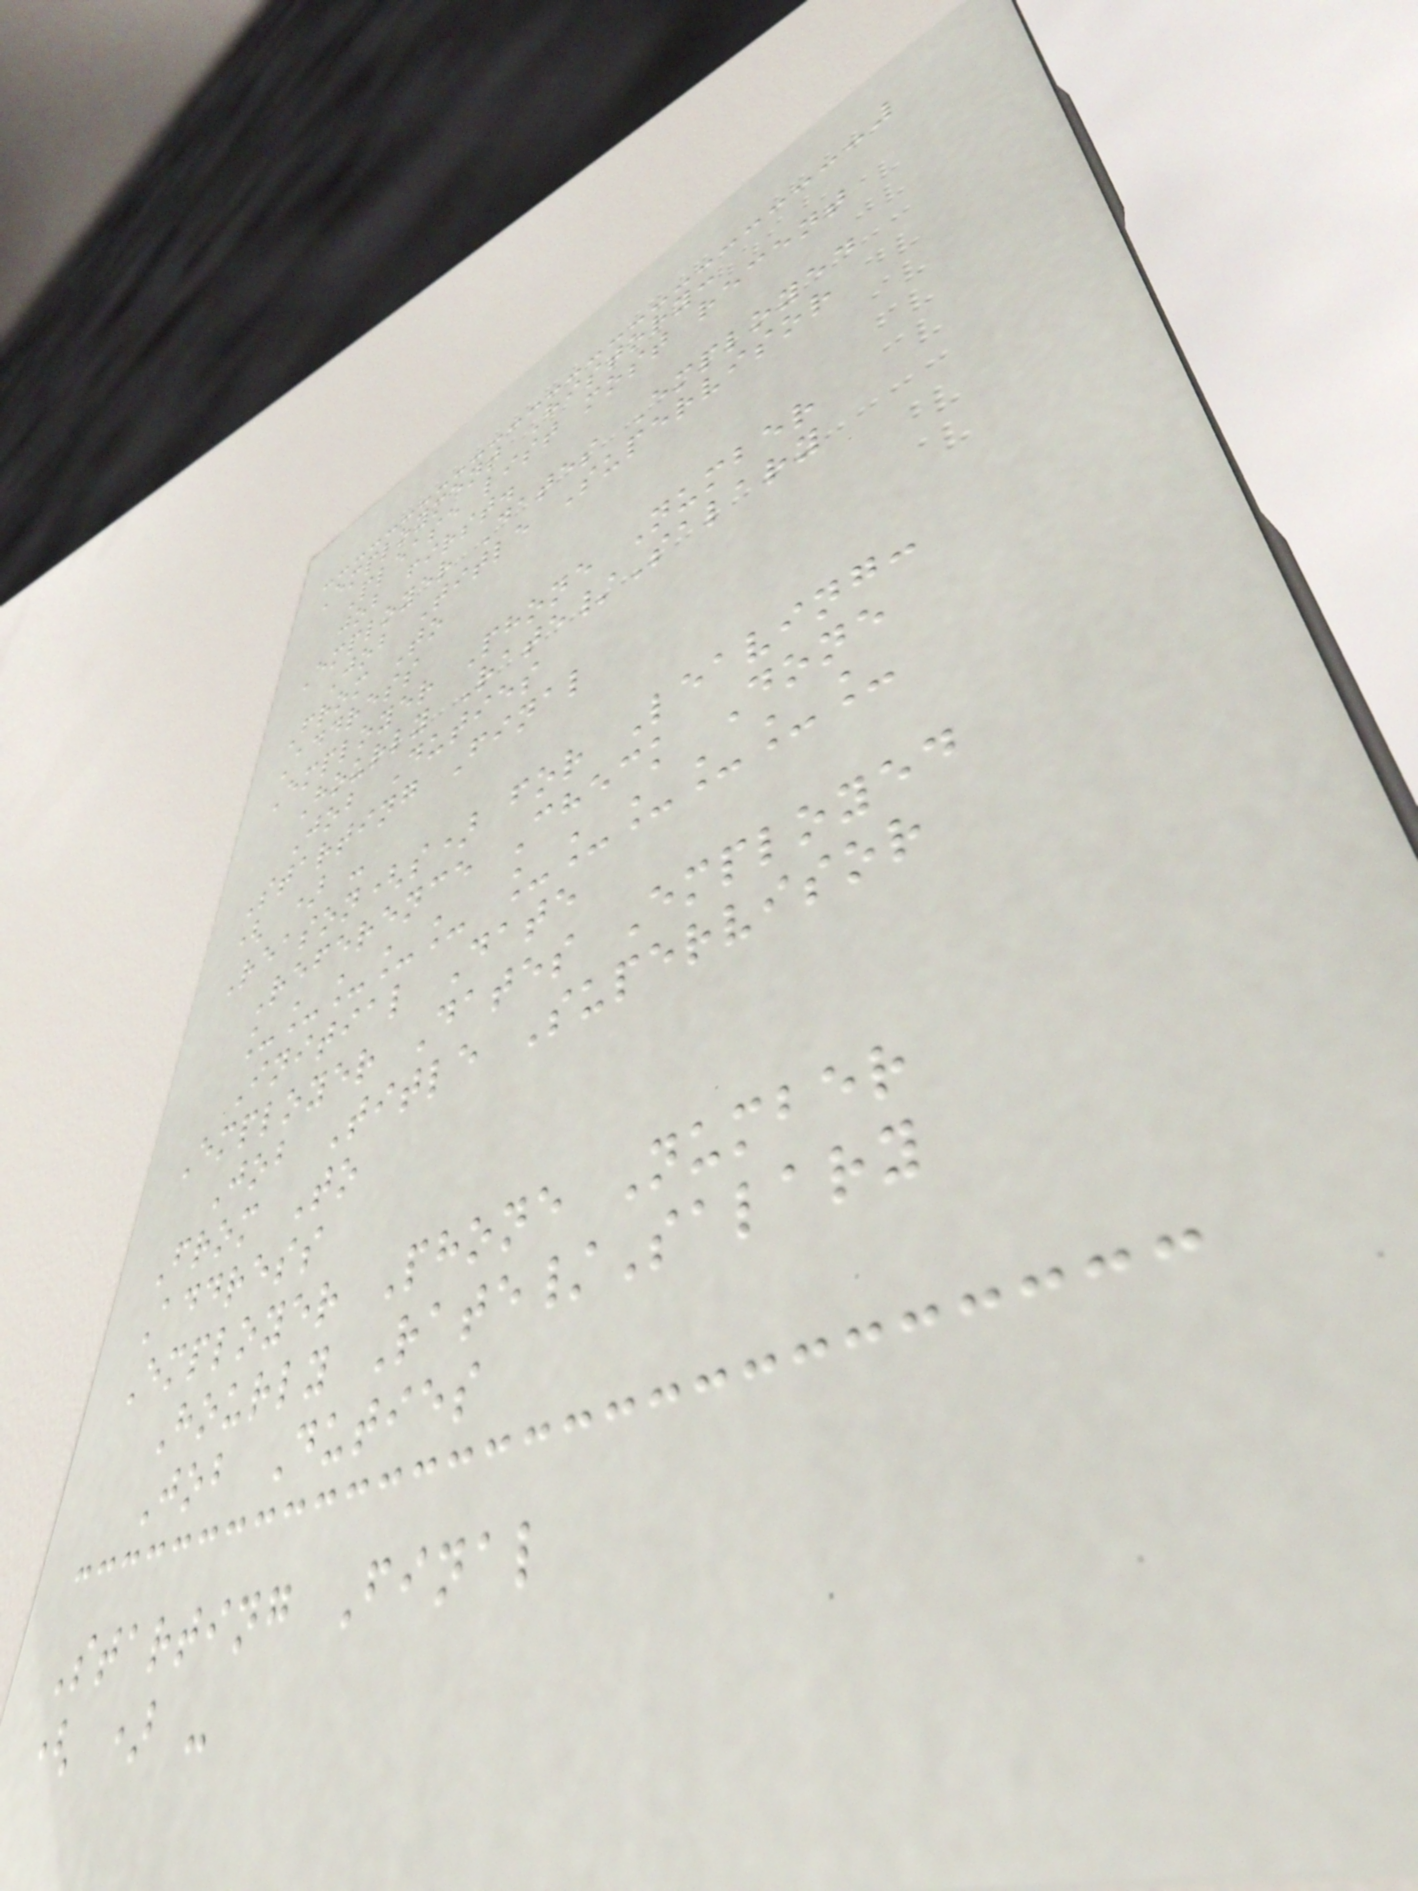Employment History:
Please list most recent
job first.
Employer Dates Employed
Job Title Supervisor
From To
Address
Employer Phone Number
Hourly Rate/Salary
Job Duties
Starting Final
( ) -
Reason(s) for Leaving:
Reference Check Done
_____ ______
Initial Date
Employer Dates Employed
Job Title Supervisor
From To
Address
Employer Phone Number
Hourly Rate/Salary
Job Duties
Starting Final
( ) -
